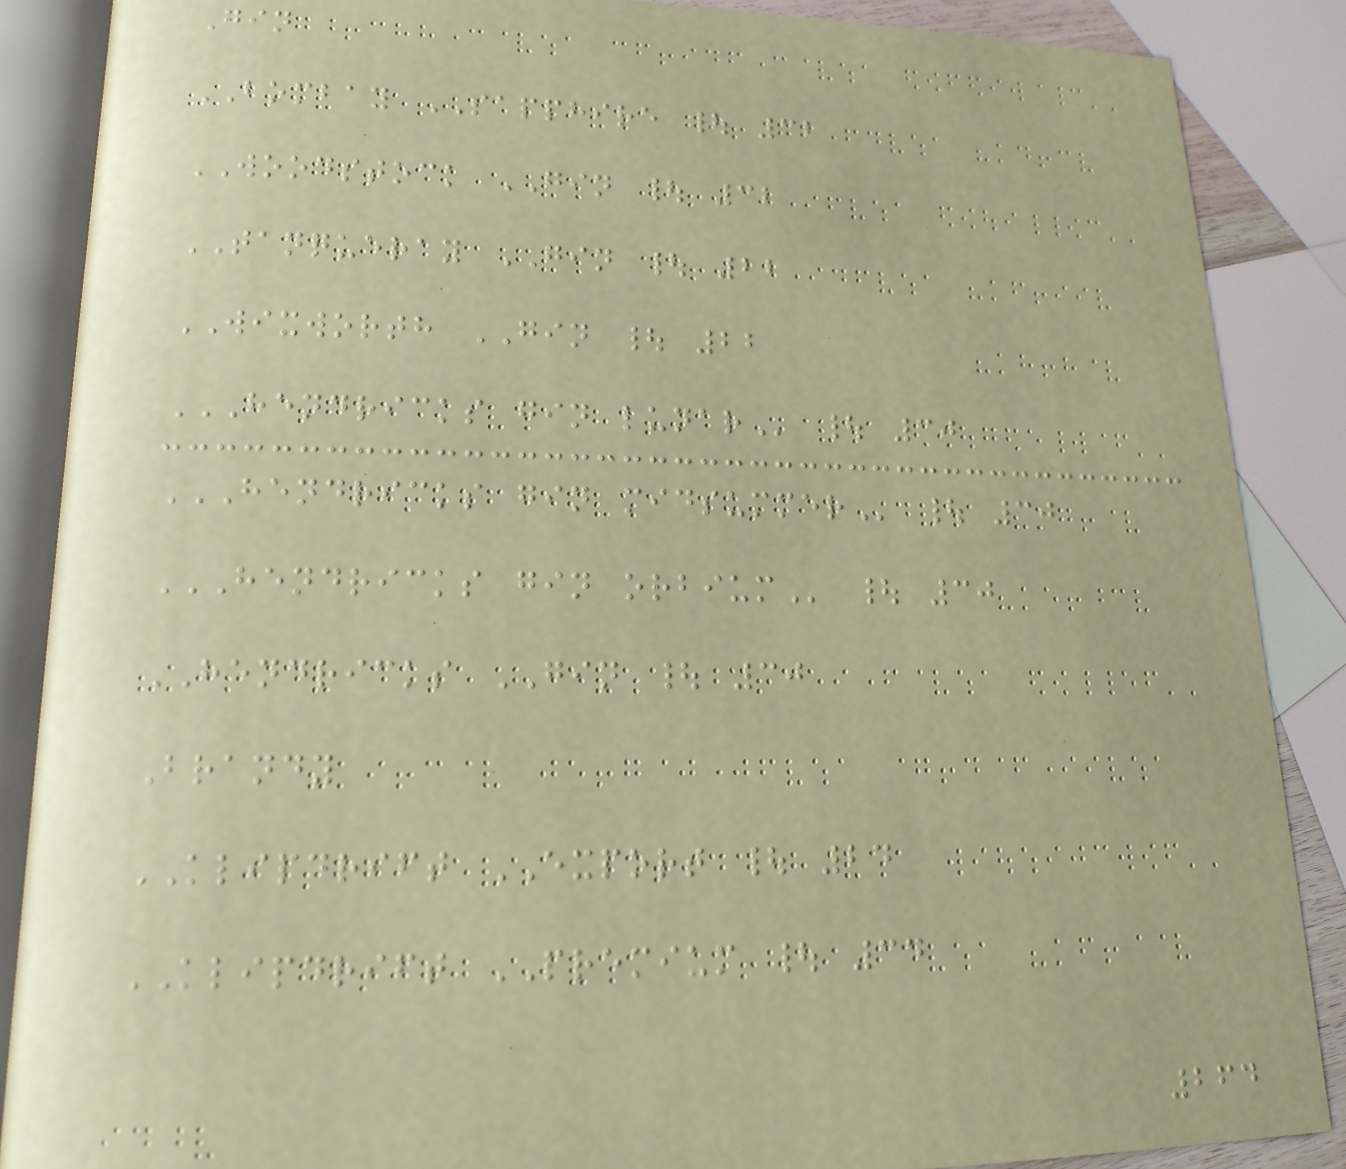Gin
BOMBAY SAPPHIRE | 32
WOODSTOCK GIN | 32
TANQUERAY GIN | 22
WIXWORTH GIN | 22
HENDRICKS GIN LUNAR | 30
HENDRICKS GIN MIDSUMMER | 30
HENDRICKS GIN ORBIUM | 30
HENDRICKS GIN | 30
Brandy
KLIPDRIFT EXPORT | 24
KLIPDRIFT PREMIUM | 34
264
